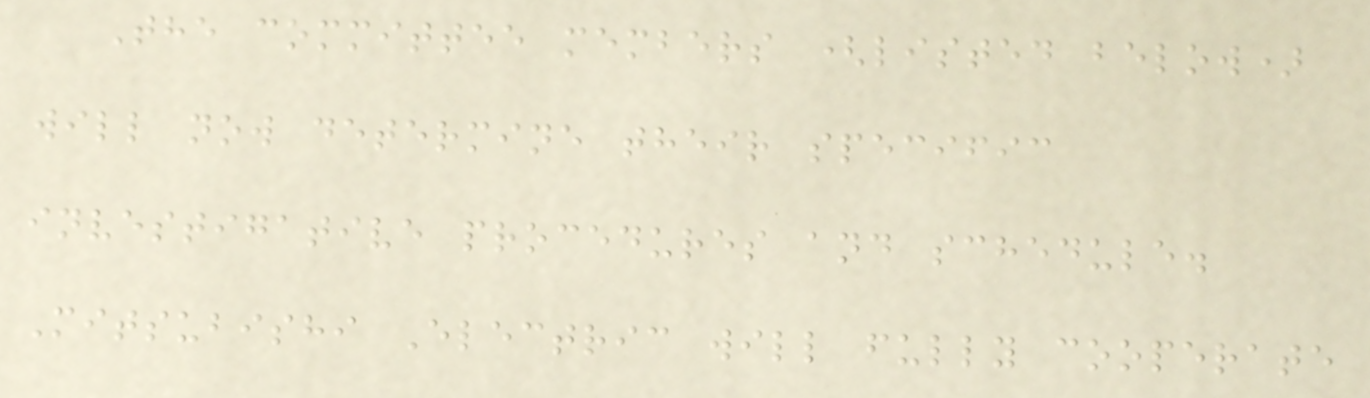The committee members (listed below)
will now determine their specific
investigative procedures and schedule.
Mitsubishi Electric will fully cooperate
